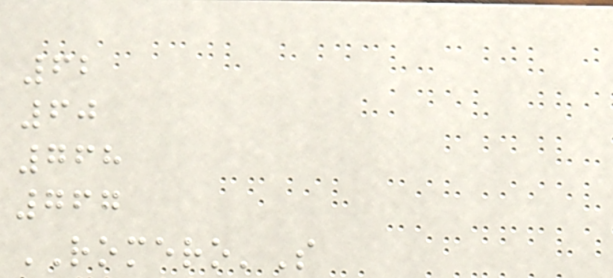62
60
768
767
ROMERO'S
